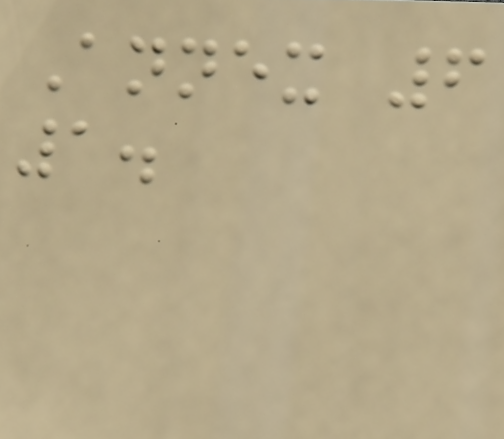Annex 6
1.
